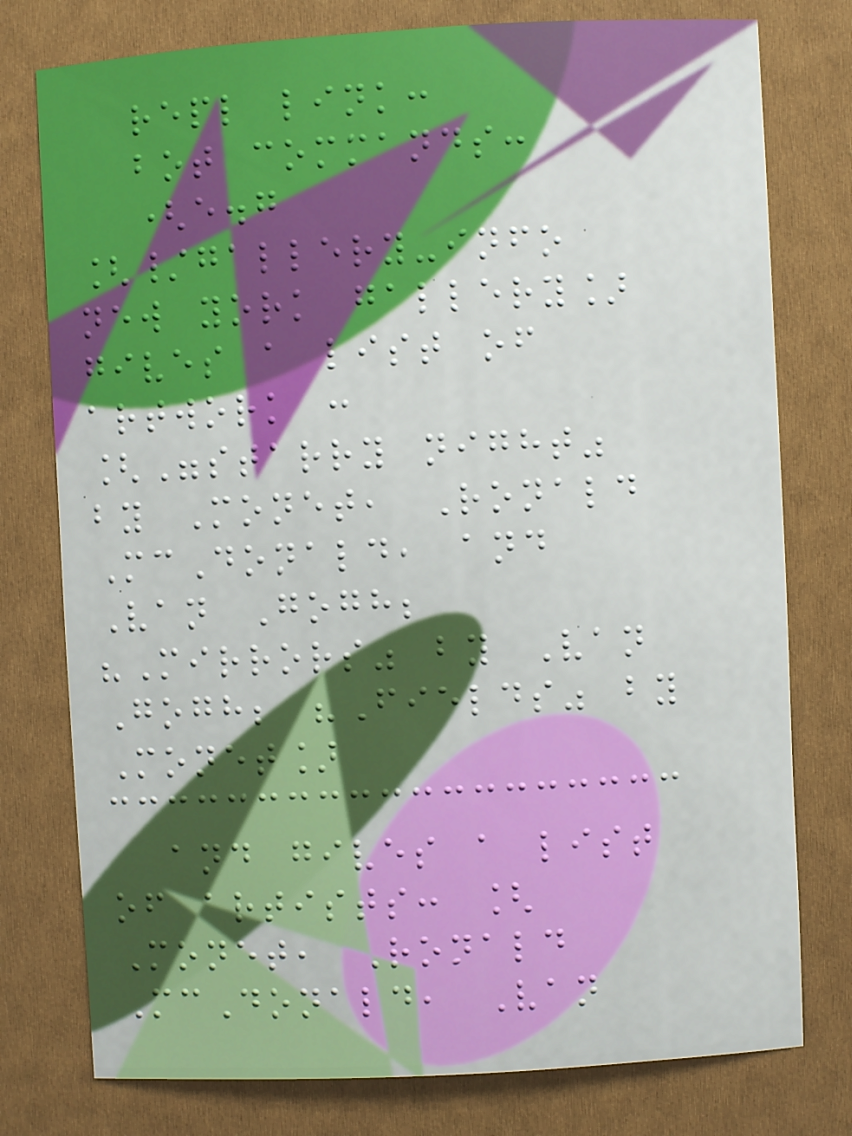repl link:
bot commands:
(e.g
[/gallery-info
new york gallery]
gives a list of
artwork :
["starry night"
by Monet, Ronald
McDonald, and
Van Gogh;
"Mirrors" by Van
Gogh; "Fields" by
Monet]
and gives a list
of artists: [
Monet, Ronald
McDonald, Van
